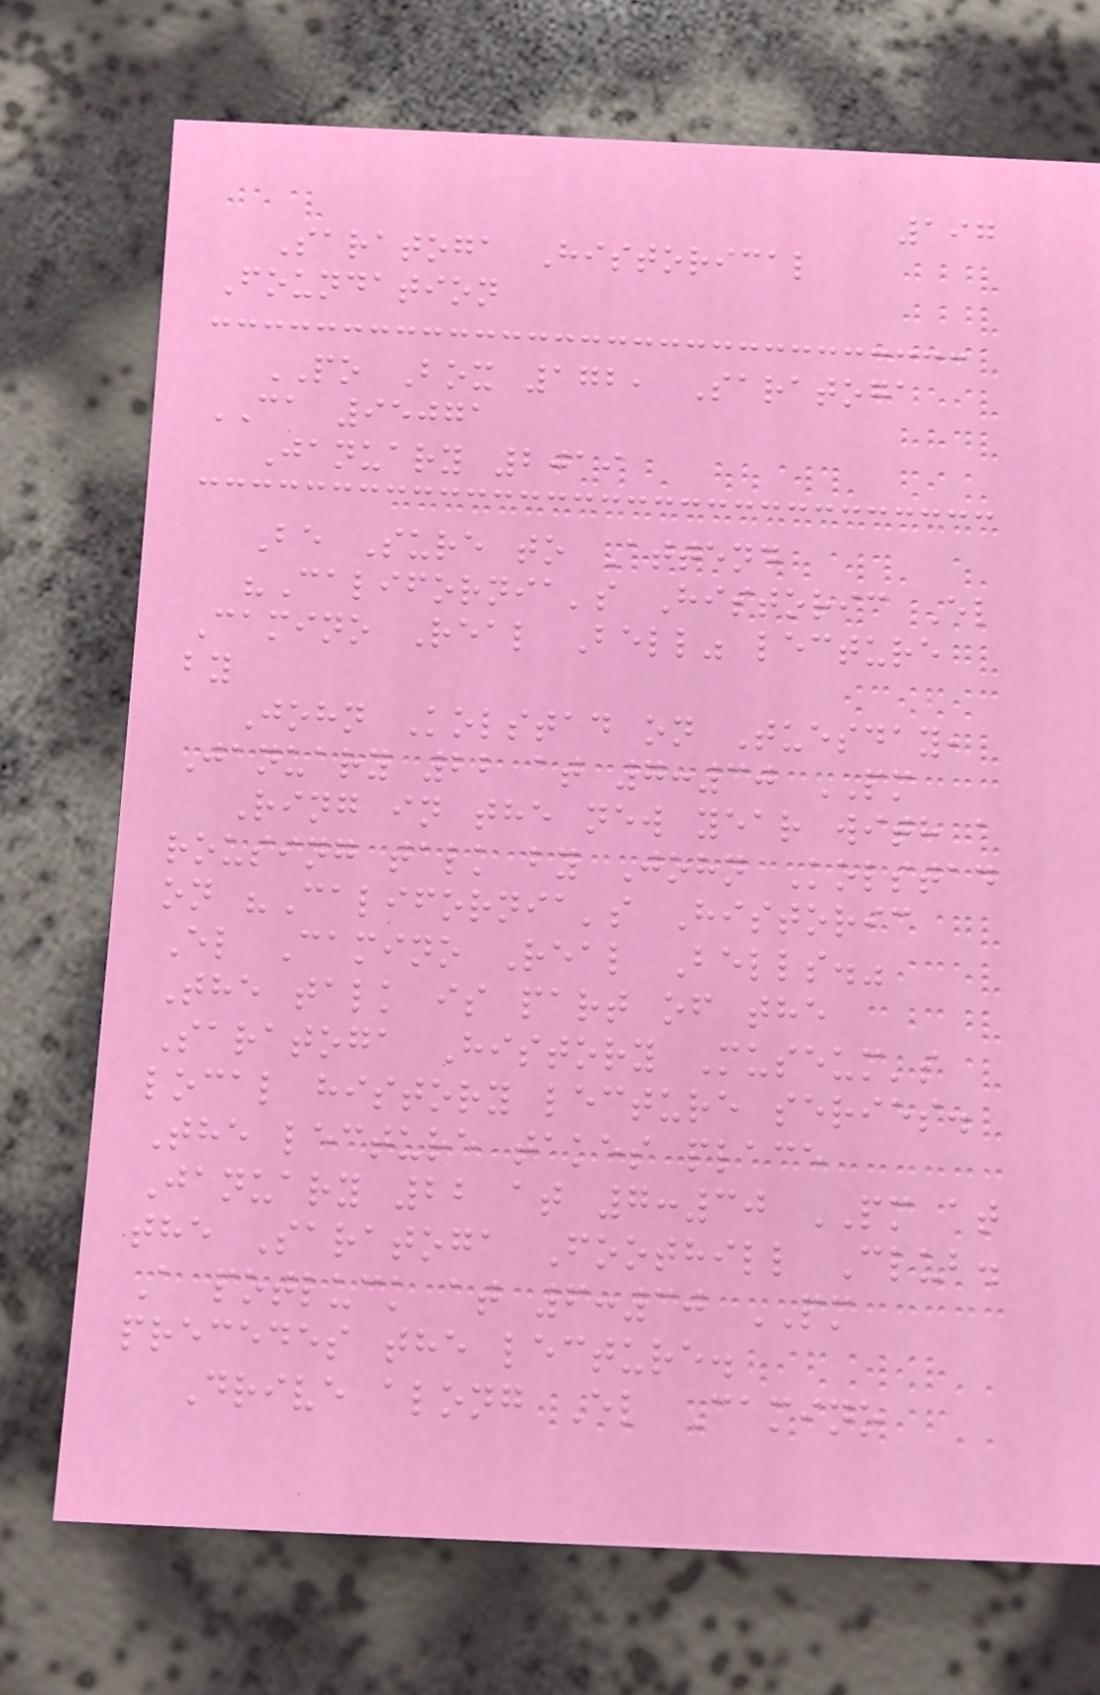197
Saratoga Historical
Foundation
PO Box 172, Saratoga
CA 95071
January 2019
Be Sure to Attend
"California's Historic El
Camino Real Bell" lecture
by
John Kolstad on Tuesday,
January 22 at 7:30 PM
Ring in the new year with a
rousing talk by John Kolstad
on "California's Historic
El Camino Real Bells."
The talk is part of the
Saratoga History Museum's
local history lecture series.
The lecture takes place
January 22 at 7:30 PM at
the Saratoga Foothill Club.
A potluck at 6:30 PM
precedes the lecture.
Drive along El Camino
